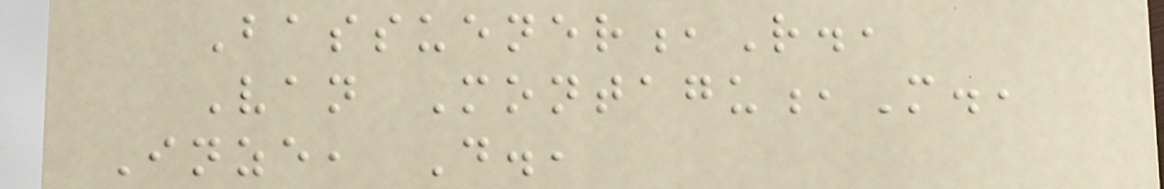Bassuener,R.,
Van Montagu,M.,
Inze, D.,
